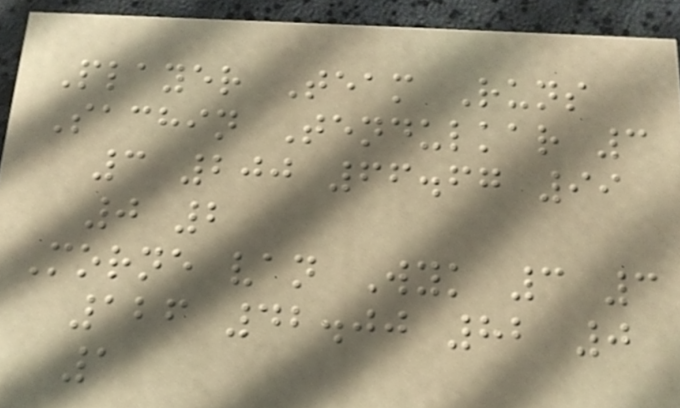Player Team Runs
Sachin Tendulkar 3
3 200 66.67 99
0 2
Morne van Wyk 3 3
126 42.00 82 0
1
